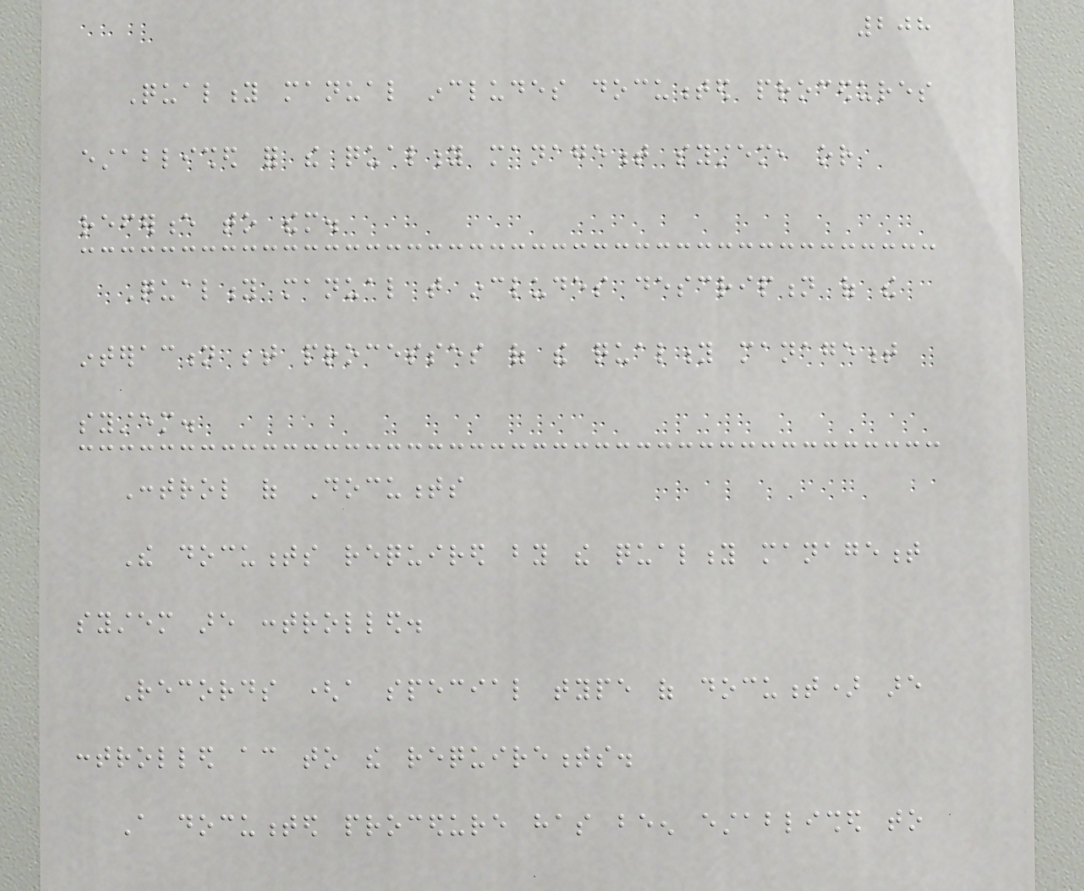208
Quality manual includes documented procedures
established for the quality management system, or
reference to them.
Quality manual that includes description of the
interaction between processes of the quality management
system.
Control of Documents
The documents required by the quality management
system are controlled.
Records (a special type of document) are
controlled according to the requirements.
A documented procedure has been established to
